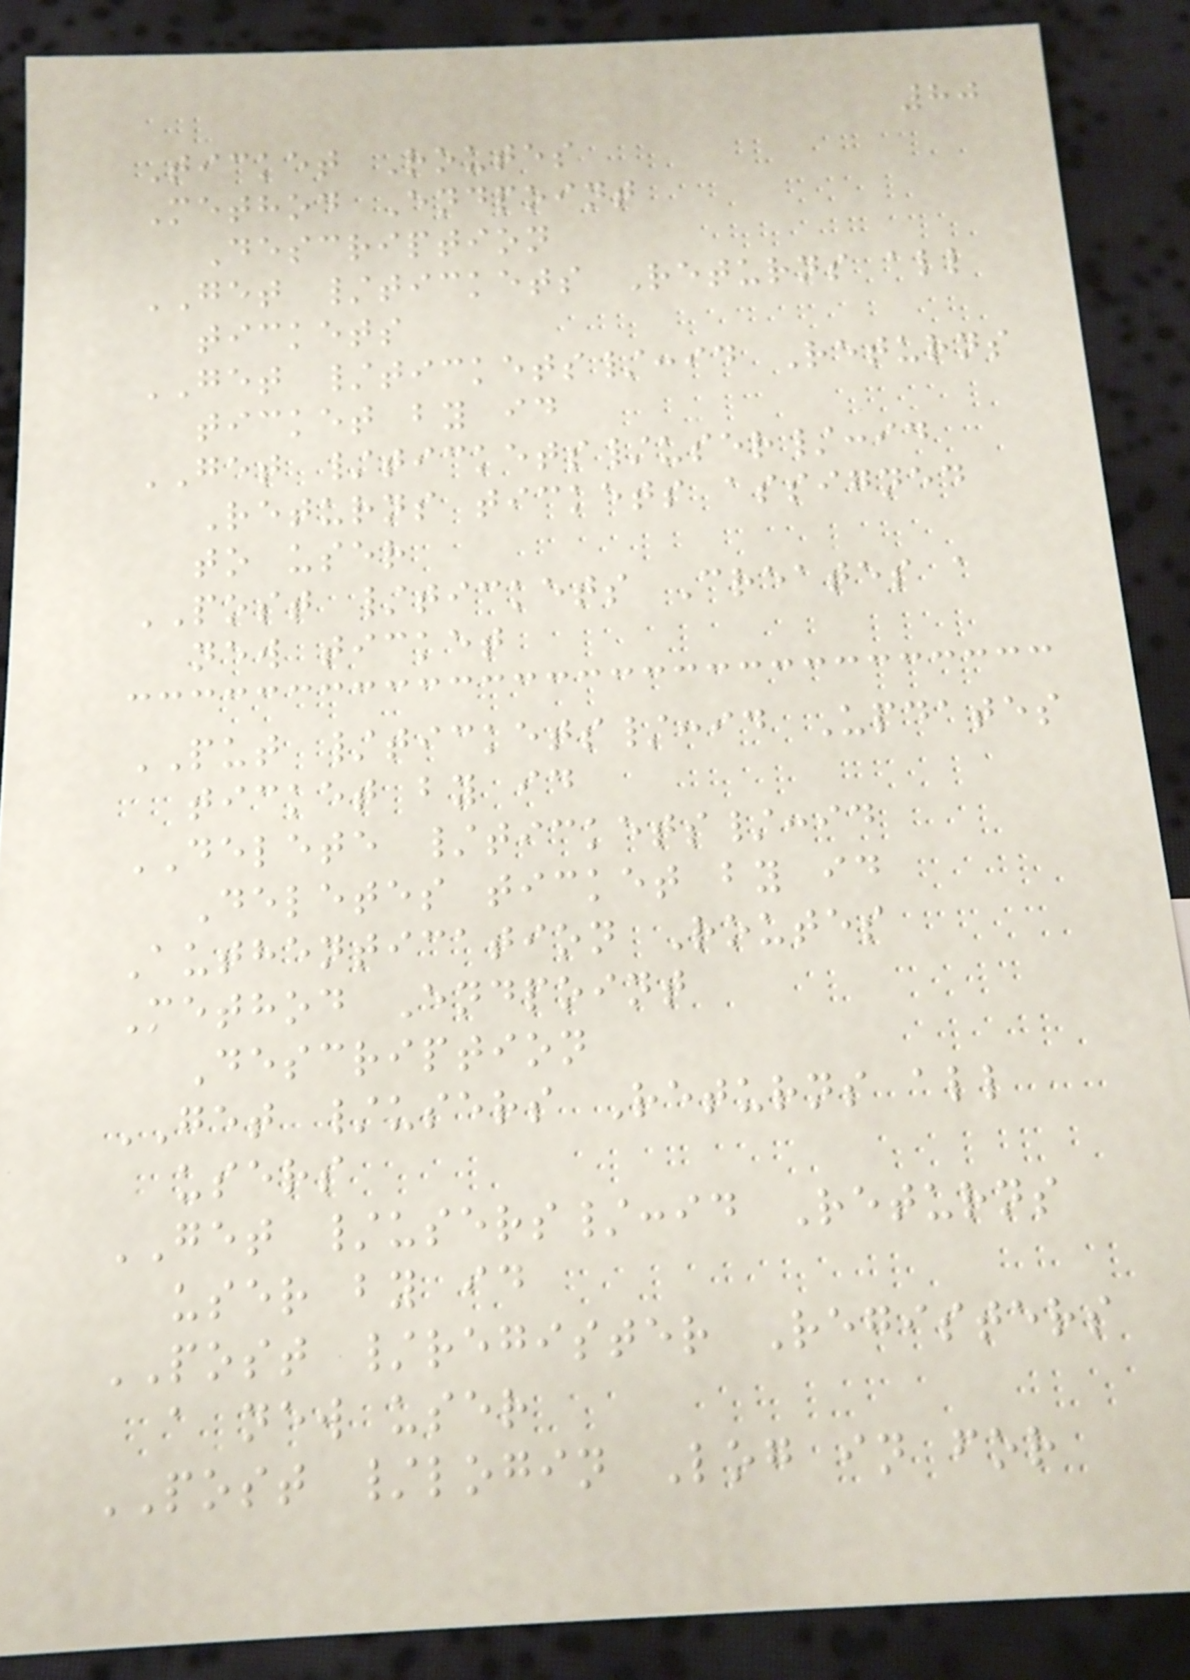80
Ticket Routes
Method Endpoint
Description
GET /tickets Returns all
tickets
GET /tickets/:id Returns
ticket by id
GET /tickets/user/:id
Returns tickets assigned
to user
POST /tickets Creates a
new ticket
PUT /tickets/:id Updates
ticket by id
DELETE /tickets/:id
Deletes ticket by id
Authentication Routes
Method Endpoint
Description
GET /users Returns all
users
GET /users/:id Returns
user by id
POST /register Registers
a new user
POST /login Log in for
